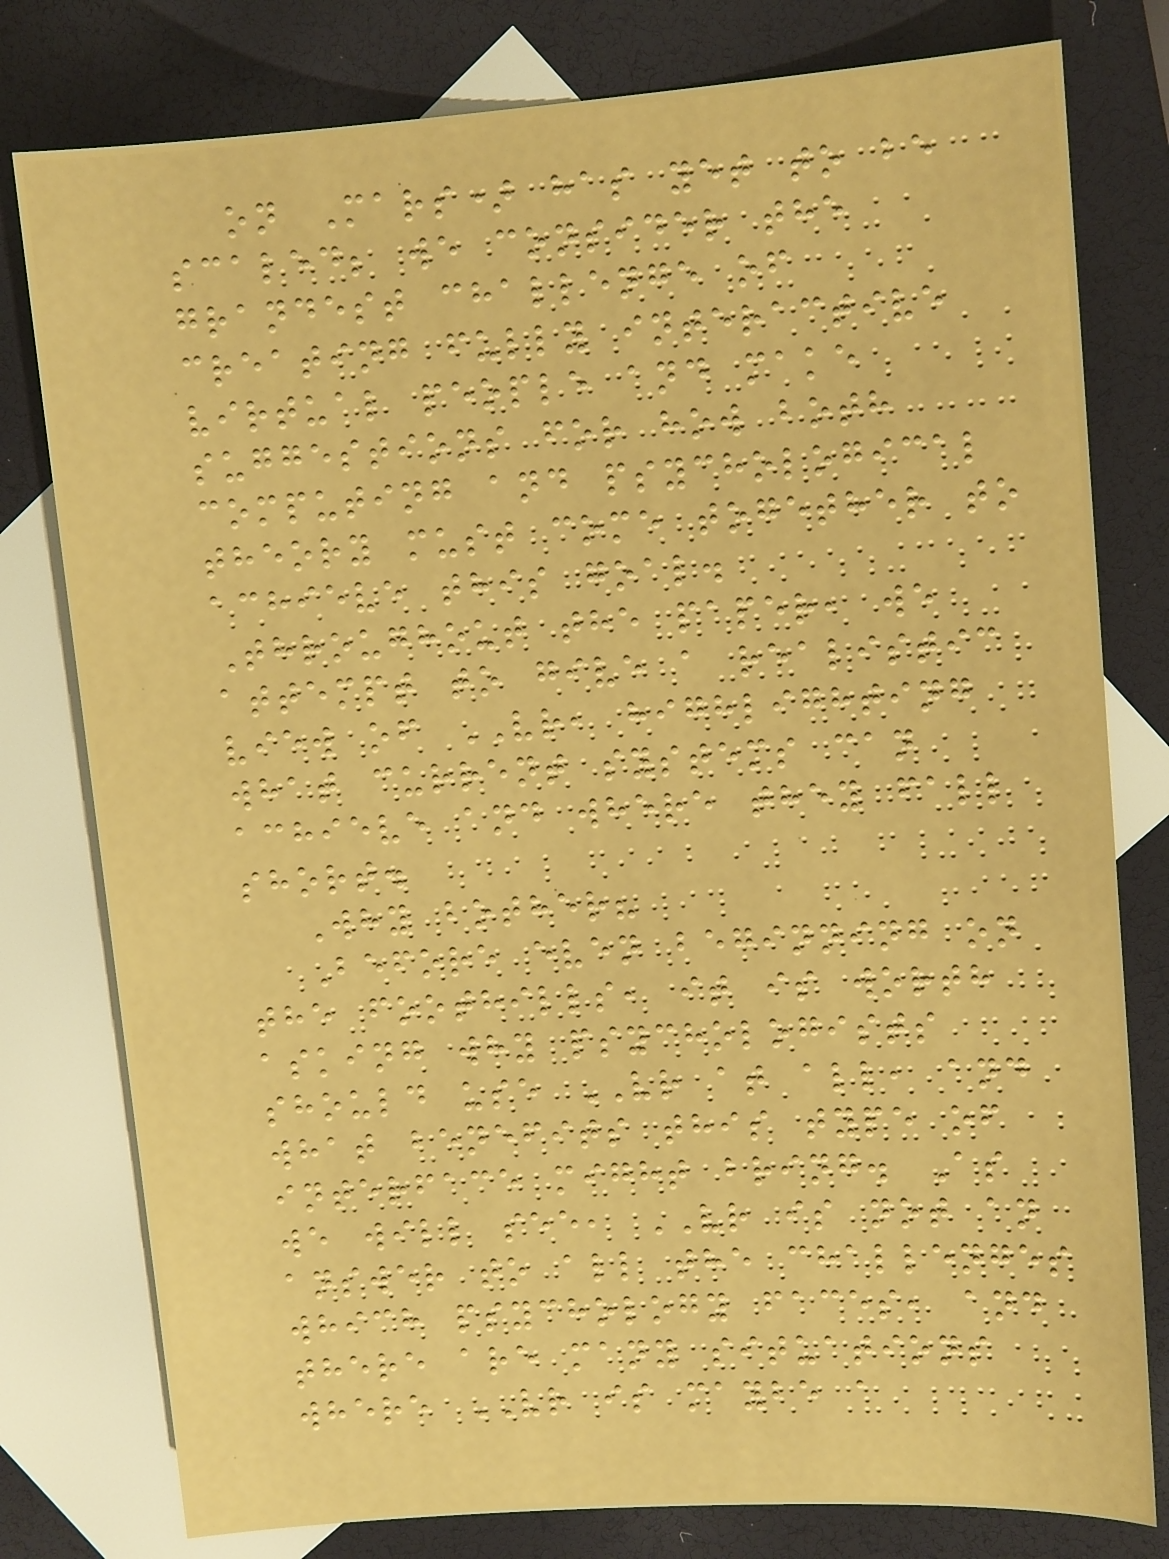on Mars) has yet to be
scaled; we consider the
grandest challenge of
creating fully interactive
virtual people and make
suggestions for how both
computing and psychological
theory must come together to
achieve this goal.
Throughout the paper, we
attempt to give a realistic
view of VR, highlighting
what current systems can
achieve and where they fall
short.
Why bother?
Before even beginning on
the foothills, it is worth
asking why psychologists
should use VR at all, and
what benefits this type of
interface might bring. As
we will see, VR is not an
answer to all the challenges
which psychology faces, and
there are many situations
where VR is maybe a
